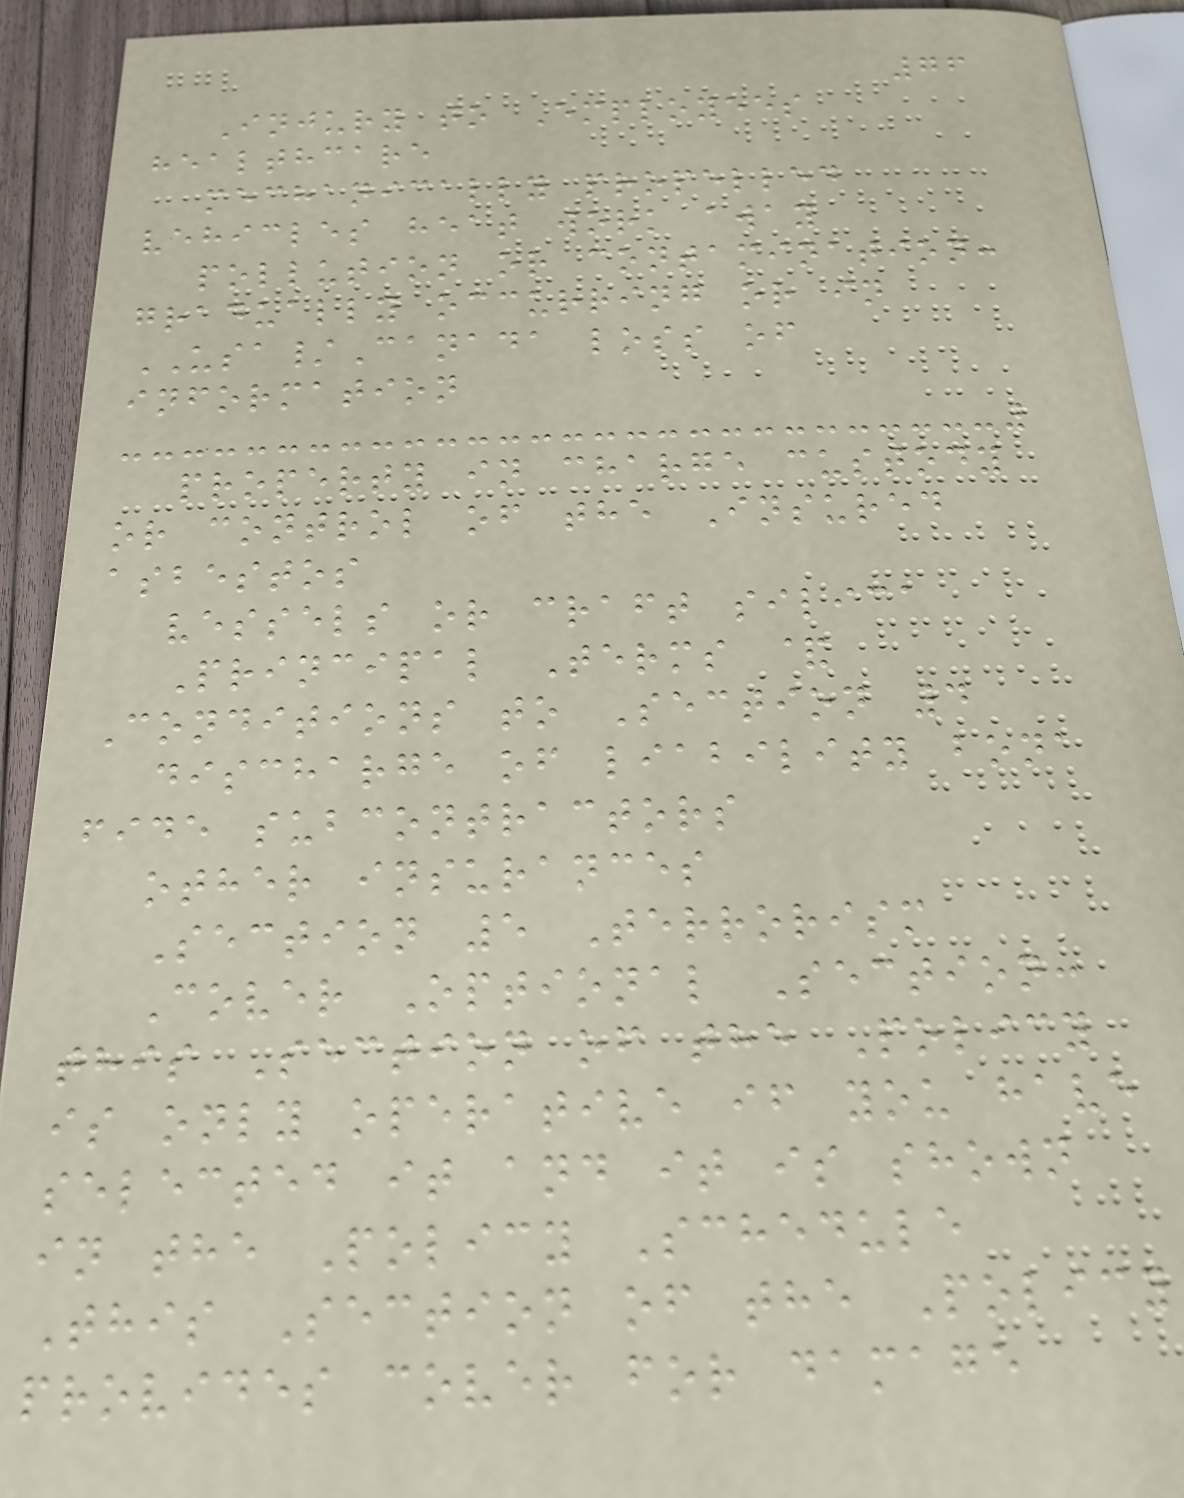76
Injury to Employees
healthcare
mechanically propelled
vehicles heat work away
pollution or contamination:
gradually occurring or in
USA/Canada loss of
information
property in charge custody
or control of the Insured
asbestos
vessels or craft silica
Principal Terms &
Conditions to Section 4
discharge of liability bona
fide subcontractors
other insurances
Section 5 Terrorism
Cover Optional Section:
this Section of the Policy
is only operative if you have
selected it and it is shown
in the Policy Schedule
This Section of the Policy
provides cover for damage
